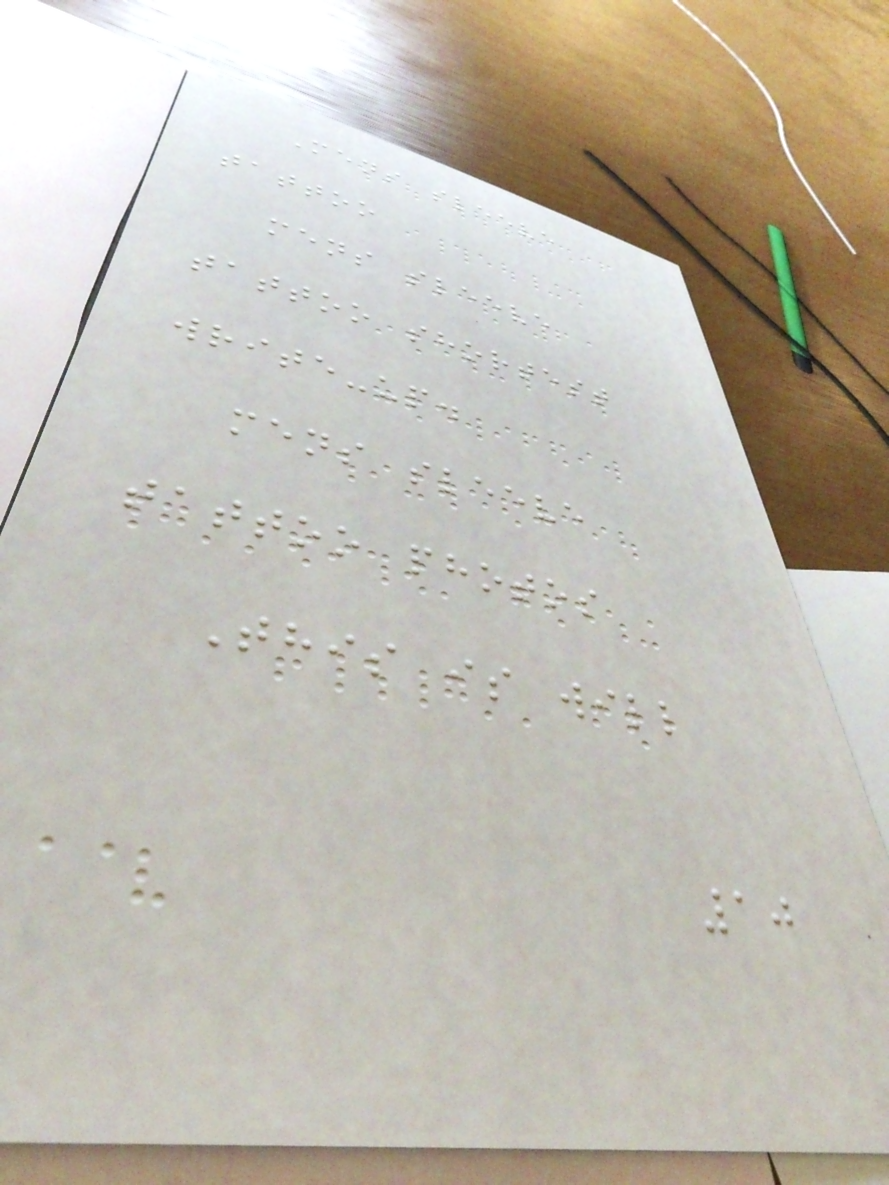Mens sleeve
tattoo
mens sleeve
tattoo shortest
write-up.
mens sleeve
tattoo photos
This is will
10
